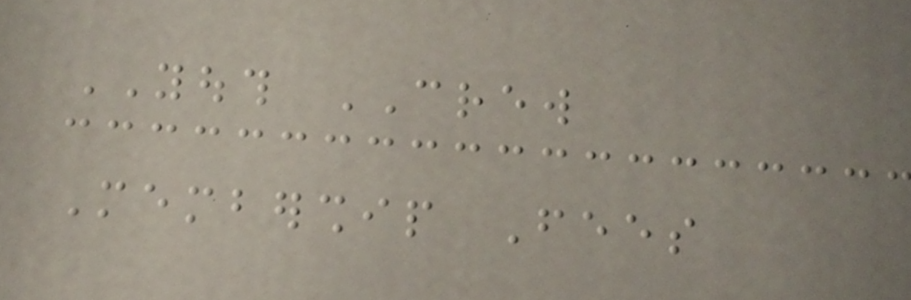YOUTH CREW
Membership Fees
